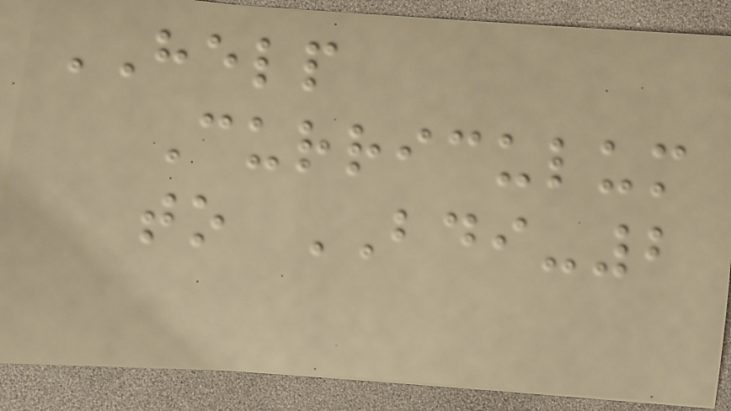HELP
Curriculum
to BDI-2
